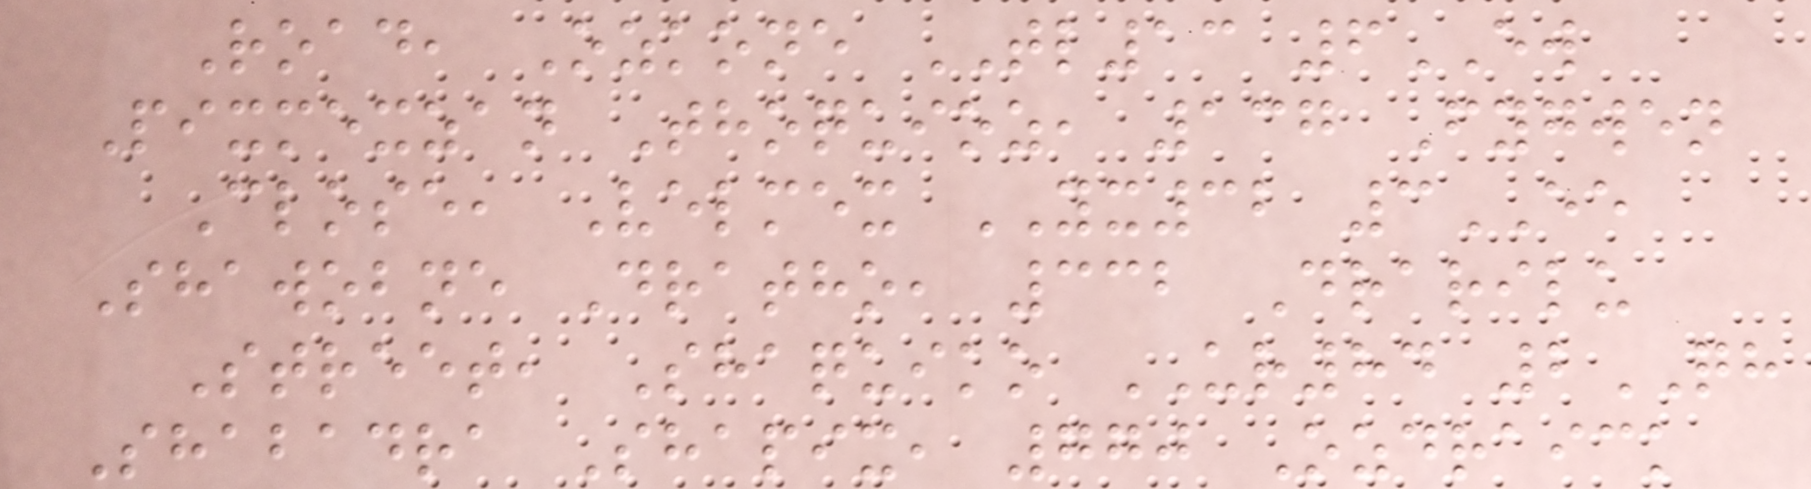Road, Ozkone TL13 6EW
Pixmexzan Thoquioz, 137 Fygwen
Close, Velmex YX32 3EE
Shawobne Dratho, 332 Drarilu
Street, Shaquiko UR84 2QH
Shabadra Shapix, 770 Ozdraick
